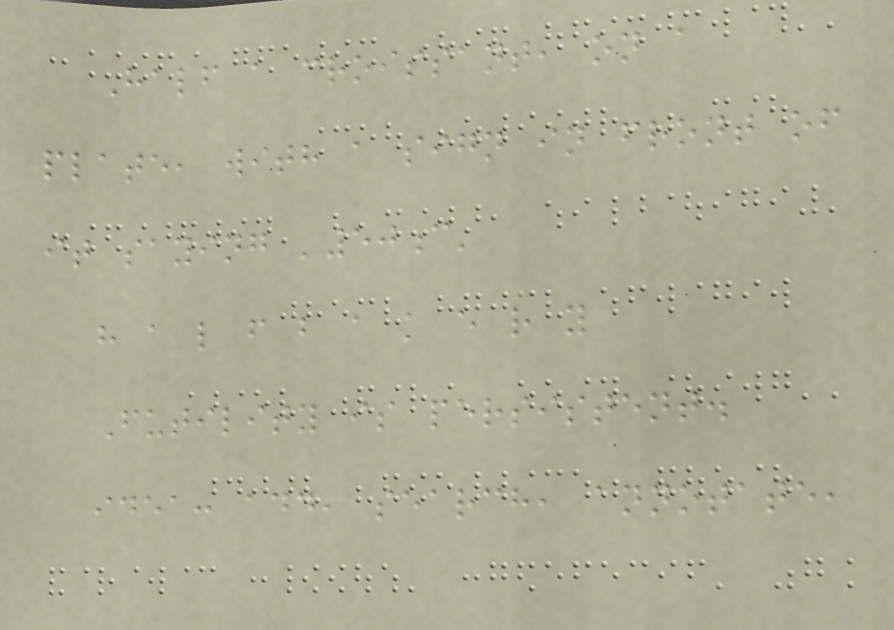Half a croissant, on a
plate, with a sign in front of
it saying '50c'
h a l f b a k e r y
Futility is persistent.
idea: add, search, annotate,
